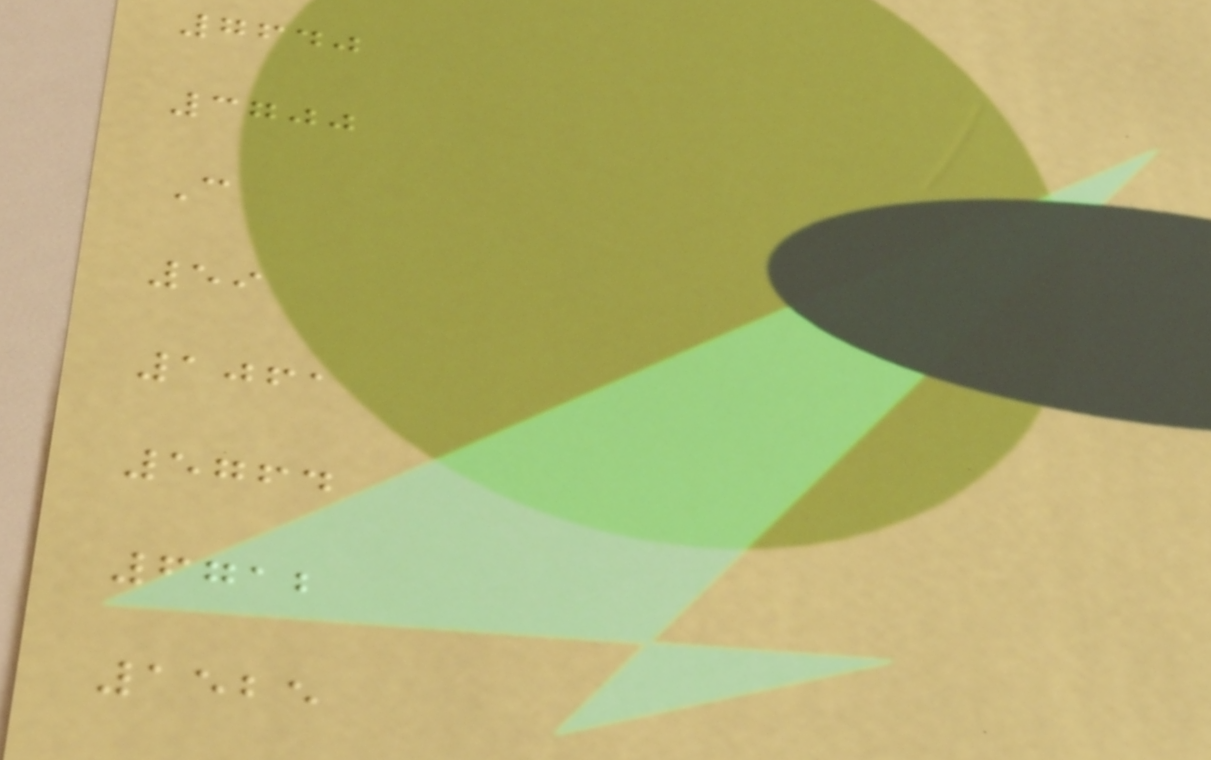7640
3700
C
59
1061
5764
6712
1525
